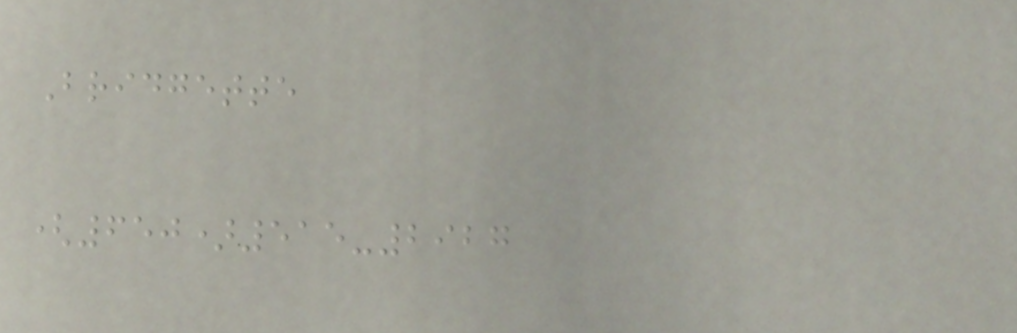Bridgette
(650)515-2927
